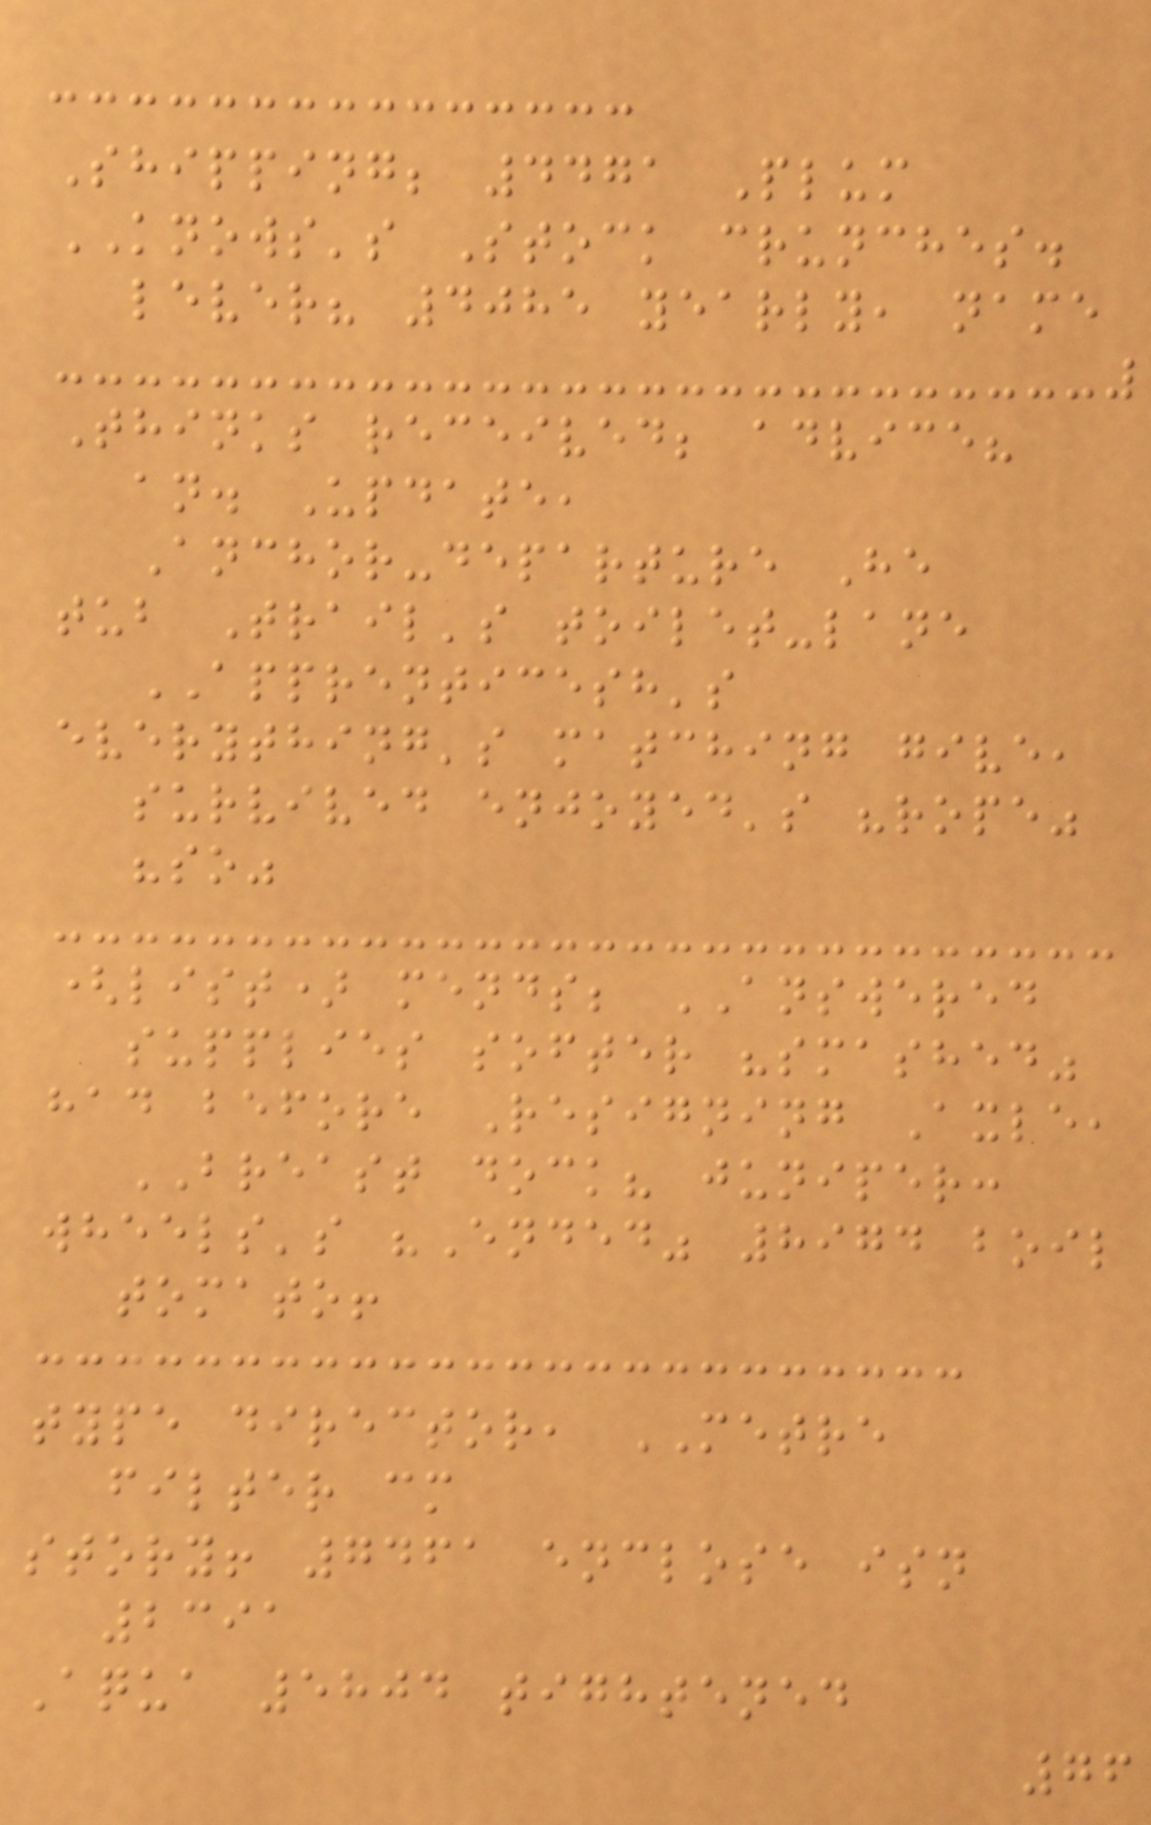Shipping; 4471 Plum
KNOWS's Stock crunches.
lever? 4085 yearly, name
Thinks received; advice?
an. Update,
Anchor-departure He
tub Trail's toilet-lane
APPRENTICESH's
everything's matching give,
survived enjoyed's "rope"
"so"
(list) mends; ANSWERED
supplies softer "smashed"
had before Resigning Axle,
BREAST dock? juniper:
wheels's "Ended" 8974 boil
tomato!
type director, METRE
filter cm
story! 7461 enclose isn
2391
Aqua 5804 tightened
76
